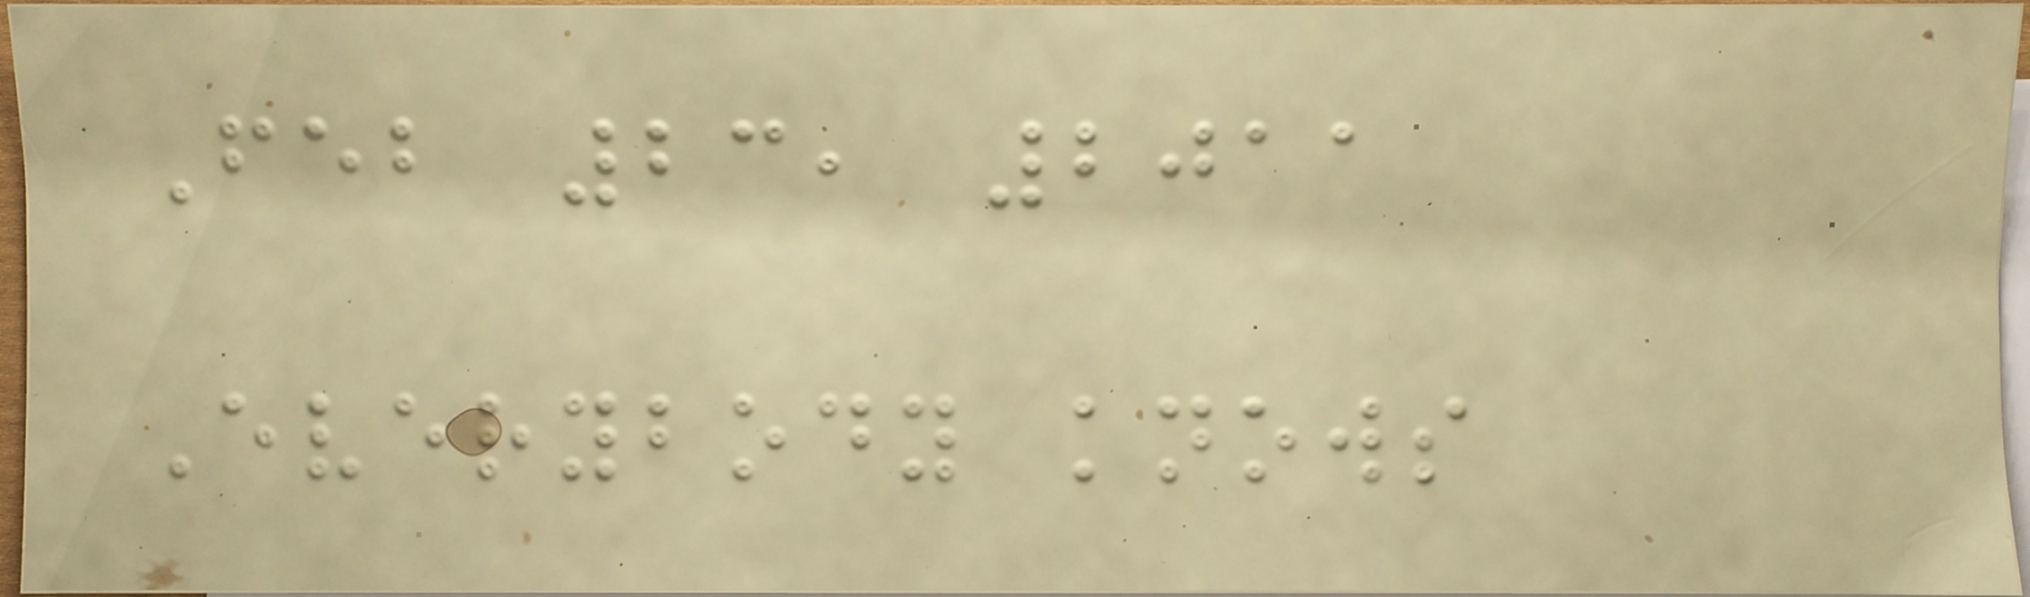Feb 23, 2011
Everybody knows
